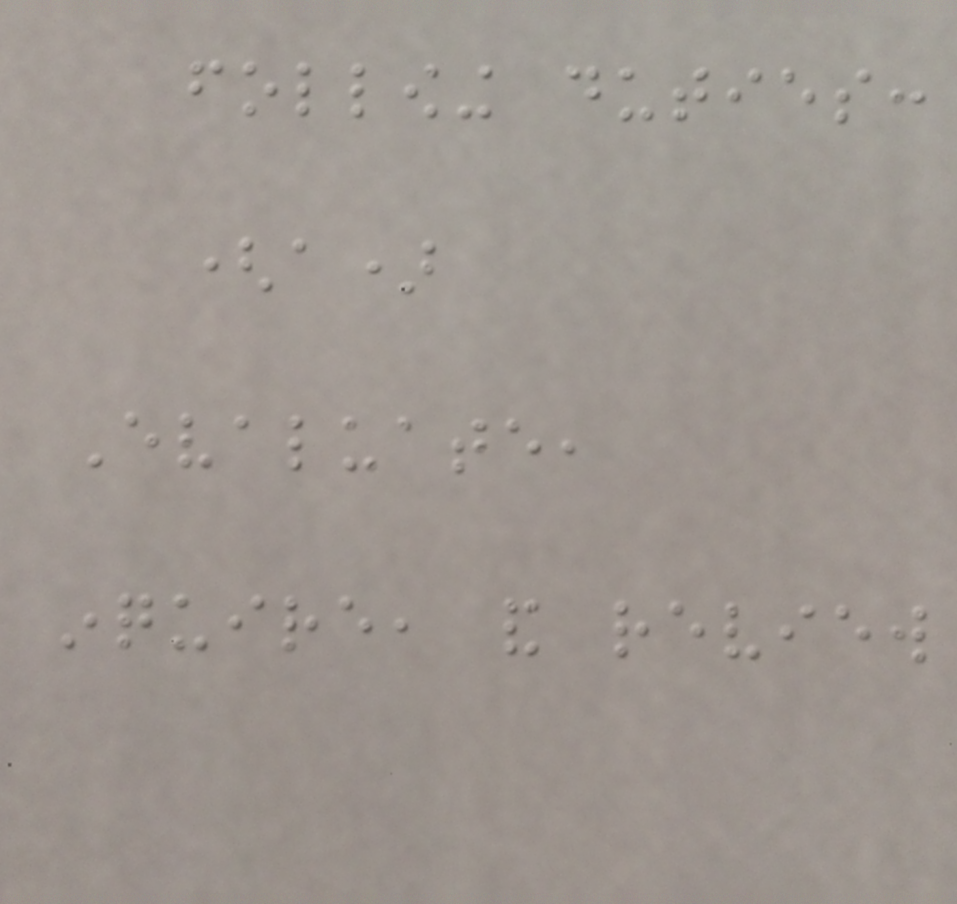following duties:
(a)
Evaluate,
inquire, and review
